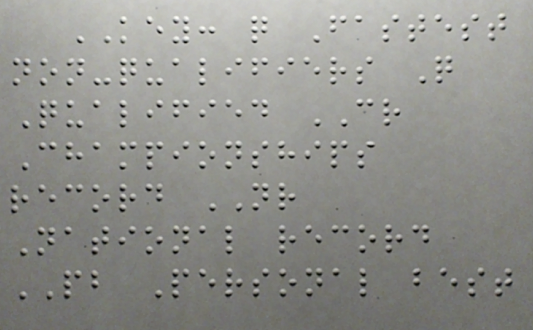KEY: q Fastest
non-qualifiers Q
Qualified CR
Championships
record NR
National record
PB Personal best
